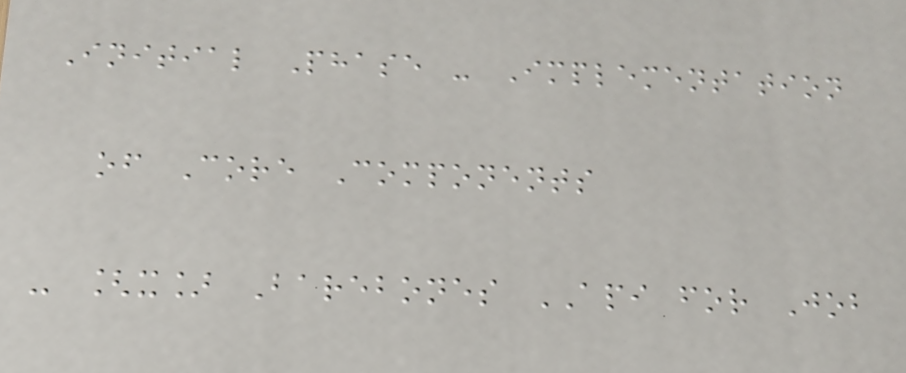Initial Phase - Implementation
of Core Components
- [x] Barebones API for Job
